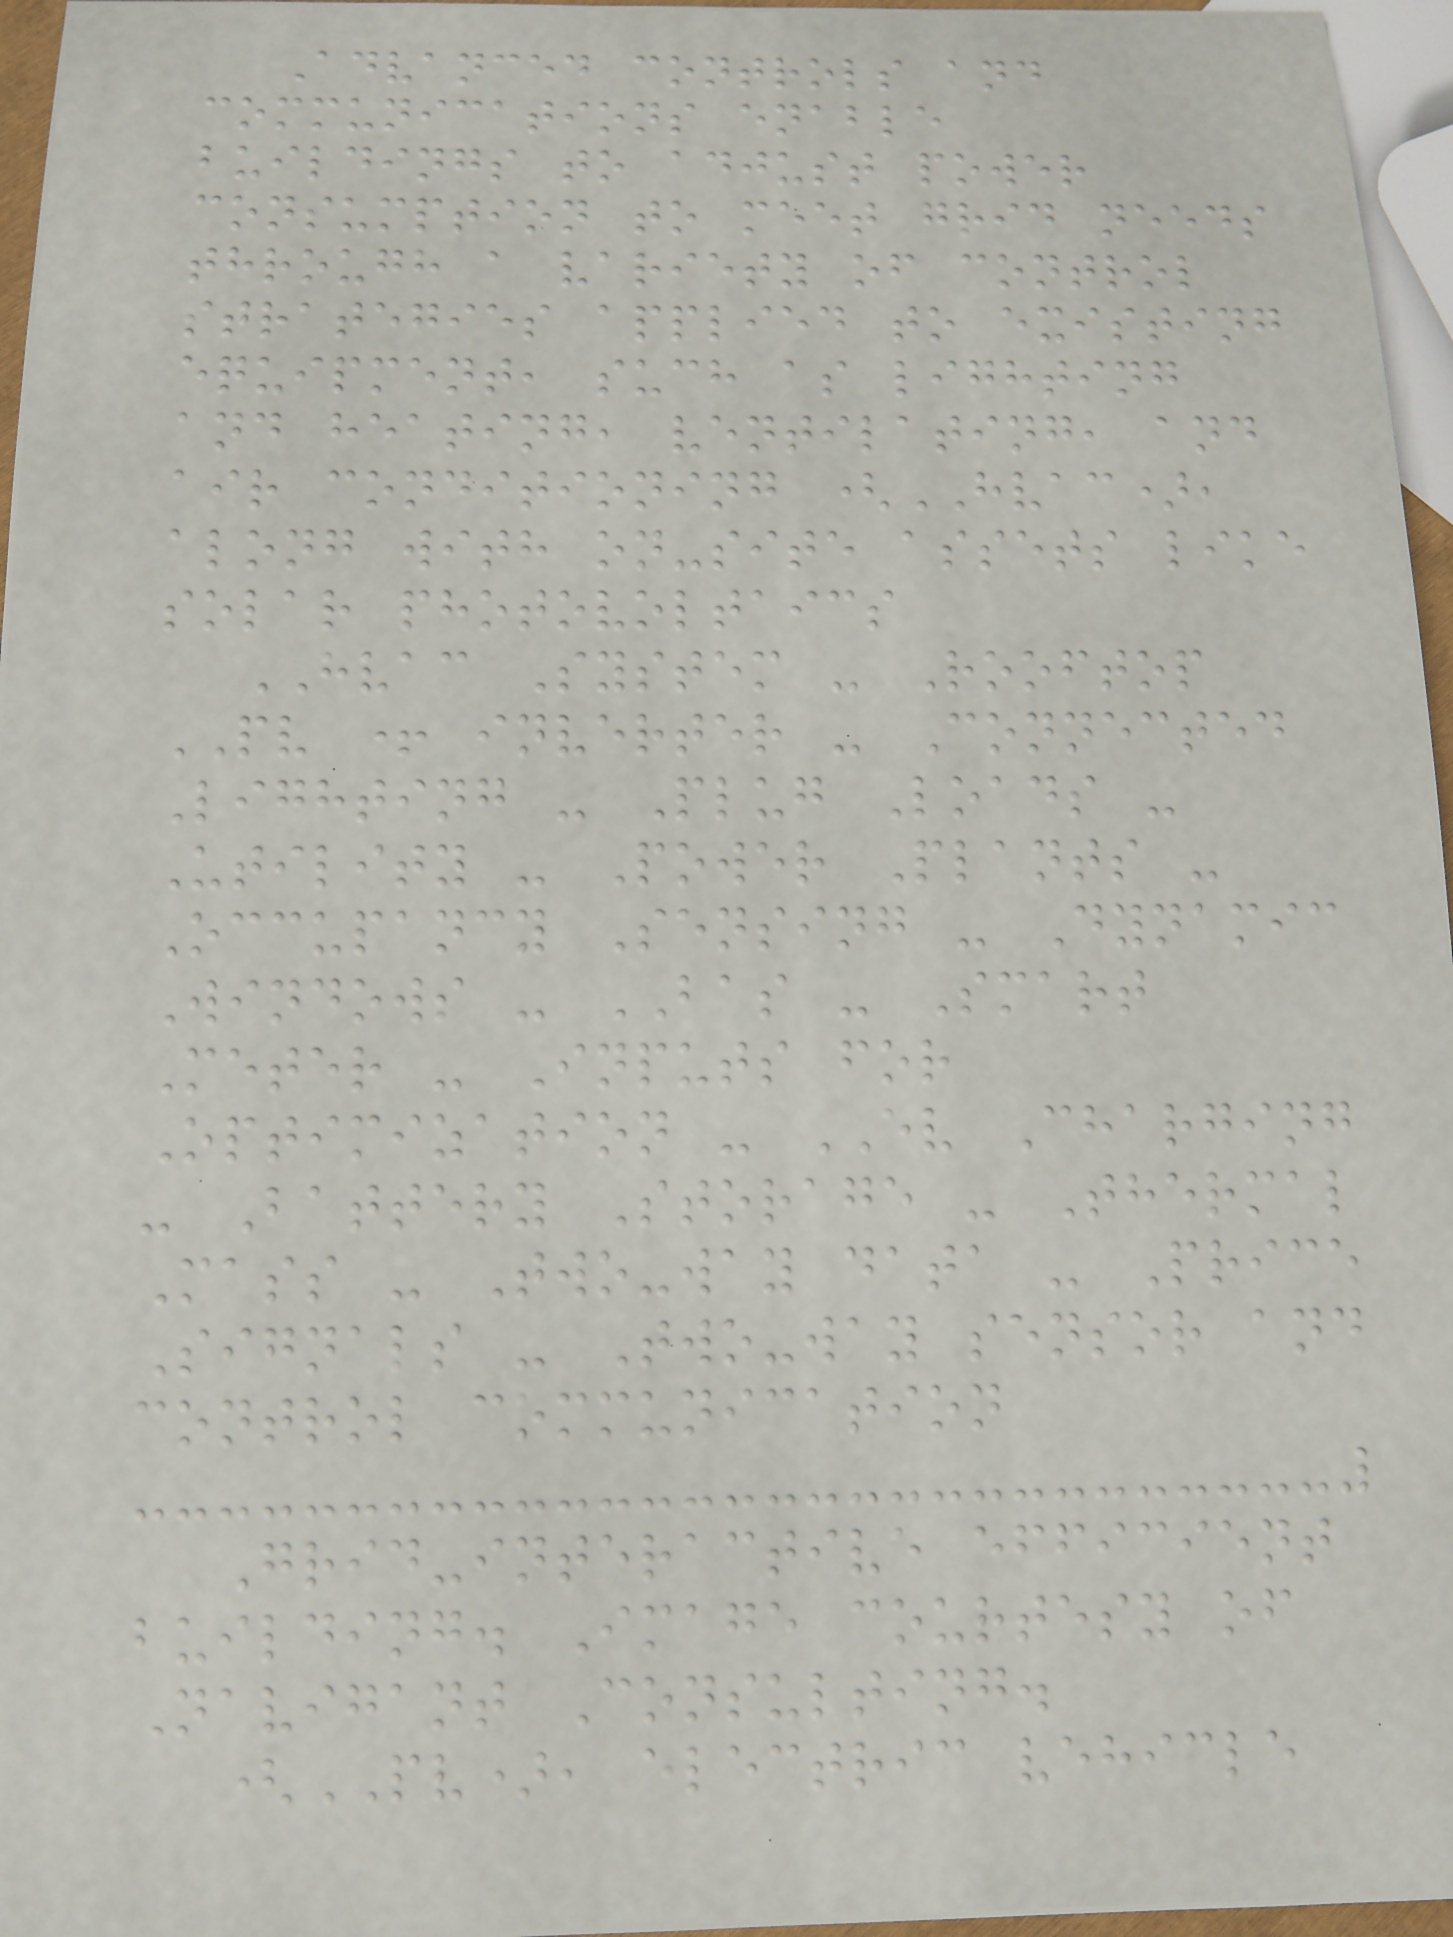Advanced controls and
communications enable
buildings to adjust power
consumption to meet grid needs
through a variety of control
strategies applied to existing
equipment, such as lighting
and heating, ventilating, and
air conditioning (HVAC),
along with on-site assets like
solar photovoltaics
HVAC System - Rooftop
PV + inverter - Connected
Lighting - Plug Loads -
Utility - Power Plants -
Occupancy Sensing - Dynamic
Windows - BAS - Smart
Meter - Inputs for
Optimization - EV Charging
- Battery Storage - Thermal
Mass - Two-way data - Price
Signals - Two-way sensor and
control communication
Grid-interactive efficient
building. Image courtesy of
Navigant Consulting.
(PV), electric vehicle
